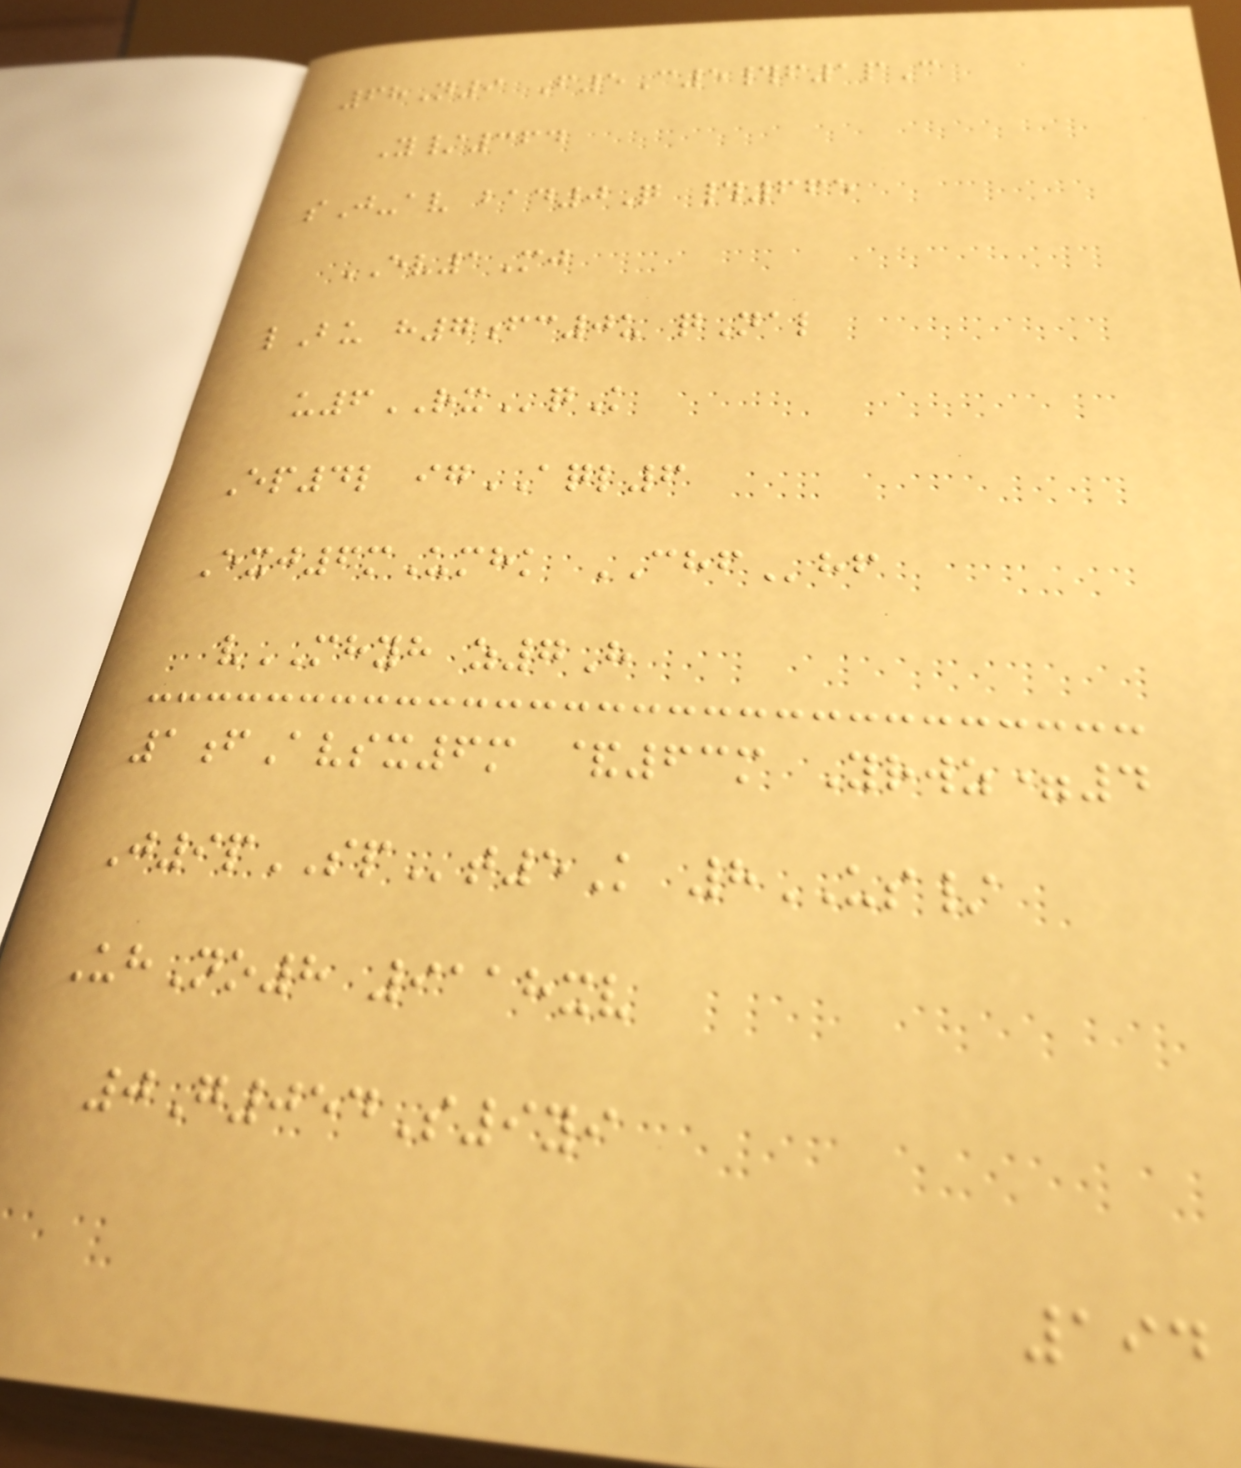68N9 F5C5#f1pC
Y/364
sJ-av bad0Q #665
EV1Mj
lBu h7fc0u qNal
u6RXqK
Ep4l igAQL6
Exj6mUmhk CHFhf
vMHYH z7H
1fAvsx6m &63m Yrwz=4
J9pSPt5K 8US/
UhNo8 9118xv
0G054S9yi
194
